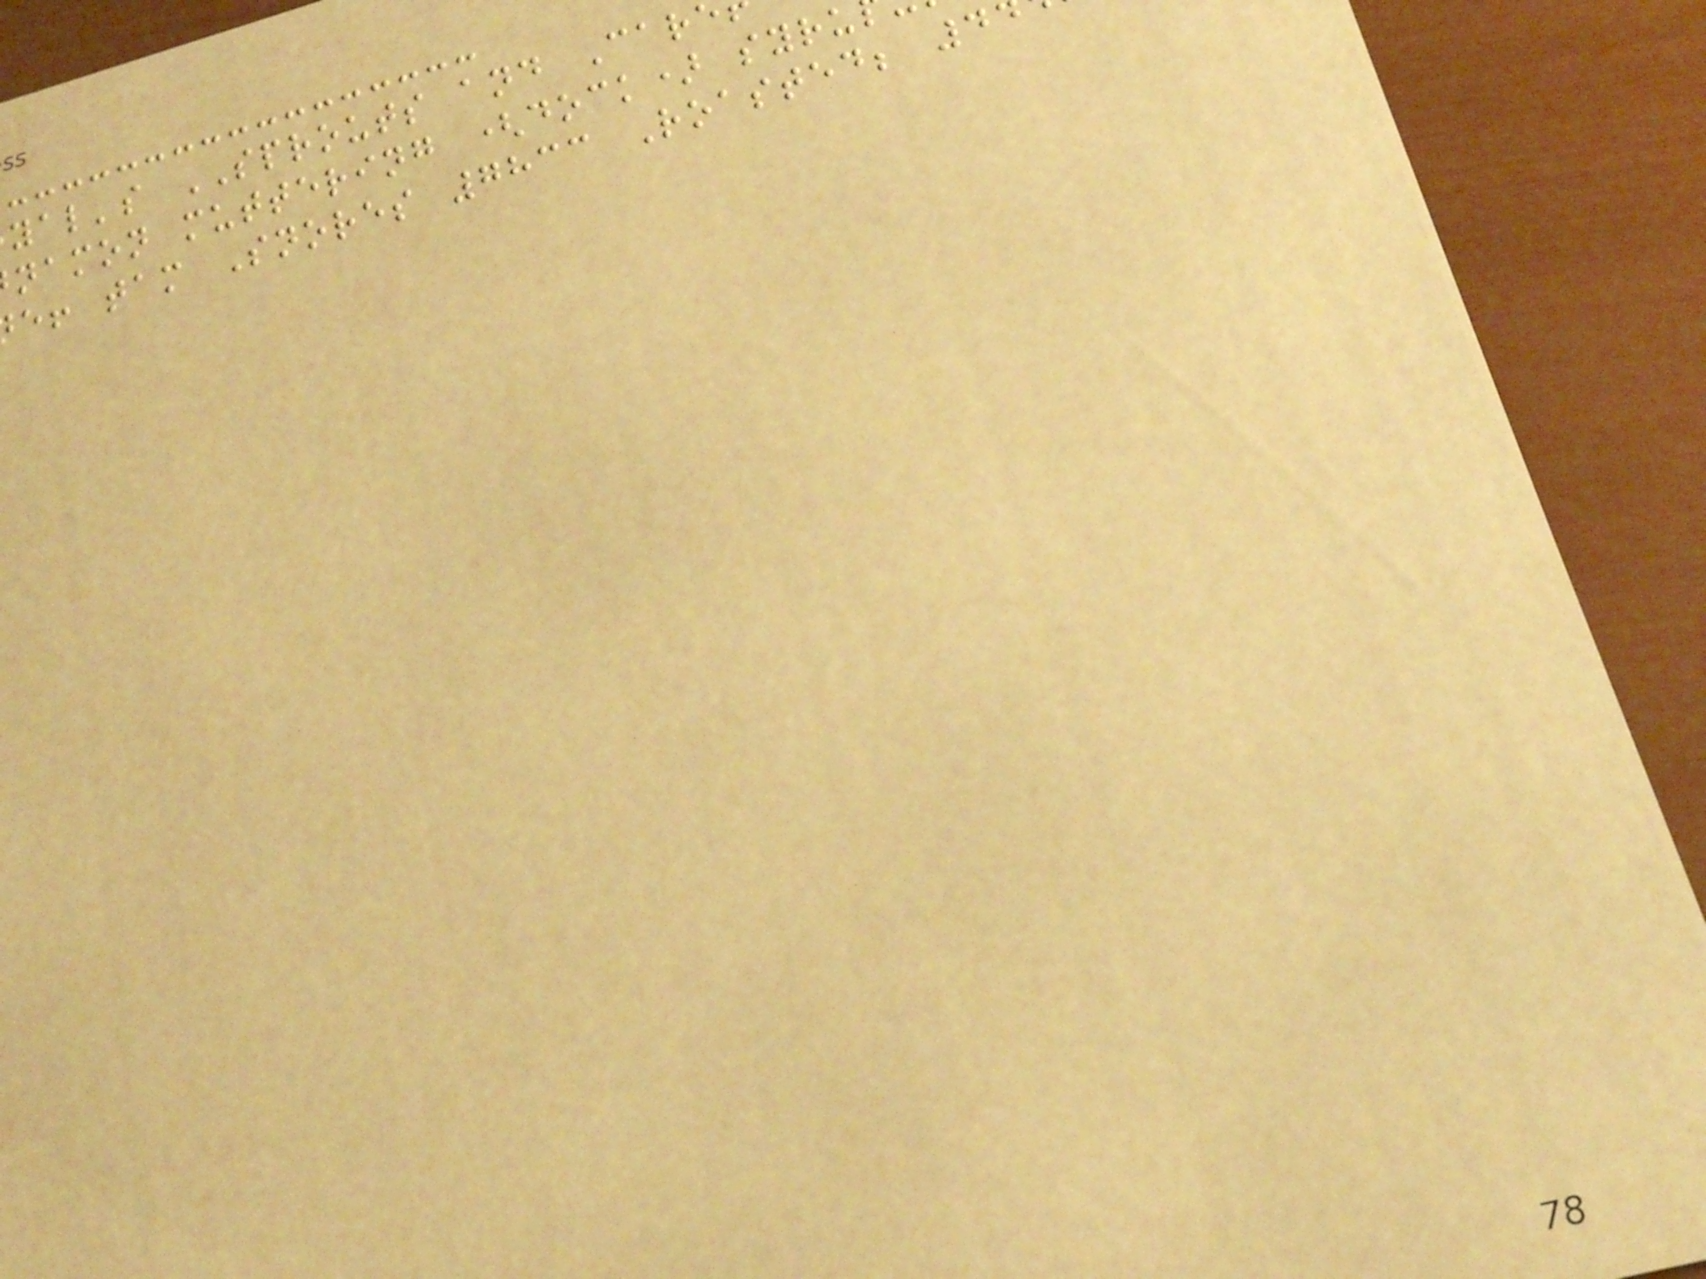yal's SPROUTS and Car
namon muttering (dock) syru
e! tam Snores 7833 Roasted; 4
